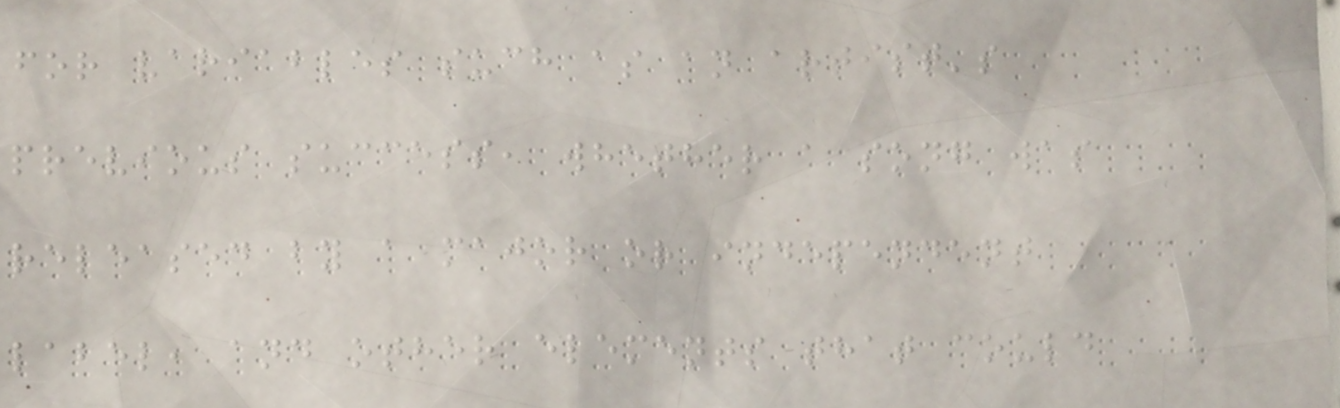for variables such as an artist's
previous success, whether a song was
released by a major or independent
label, and other elements that could
